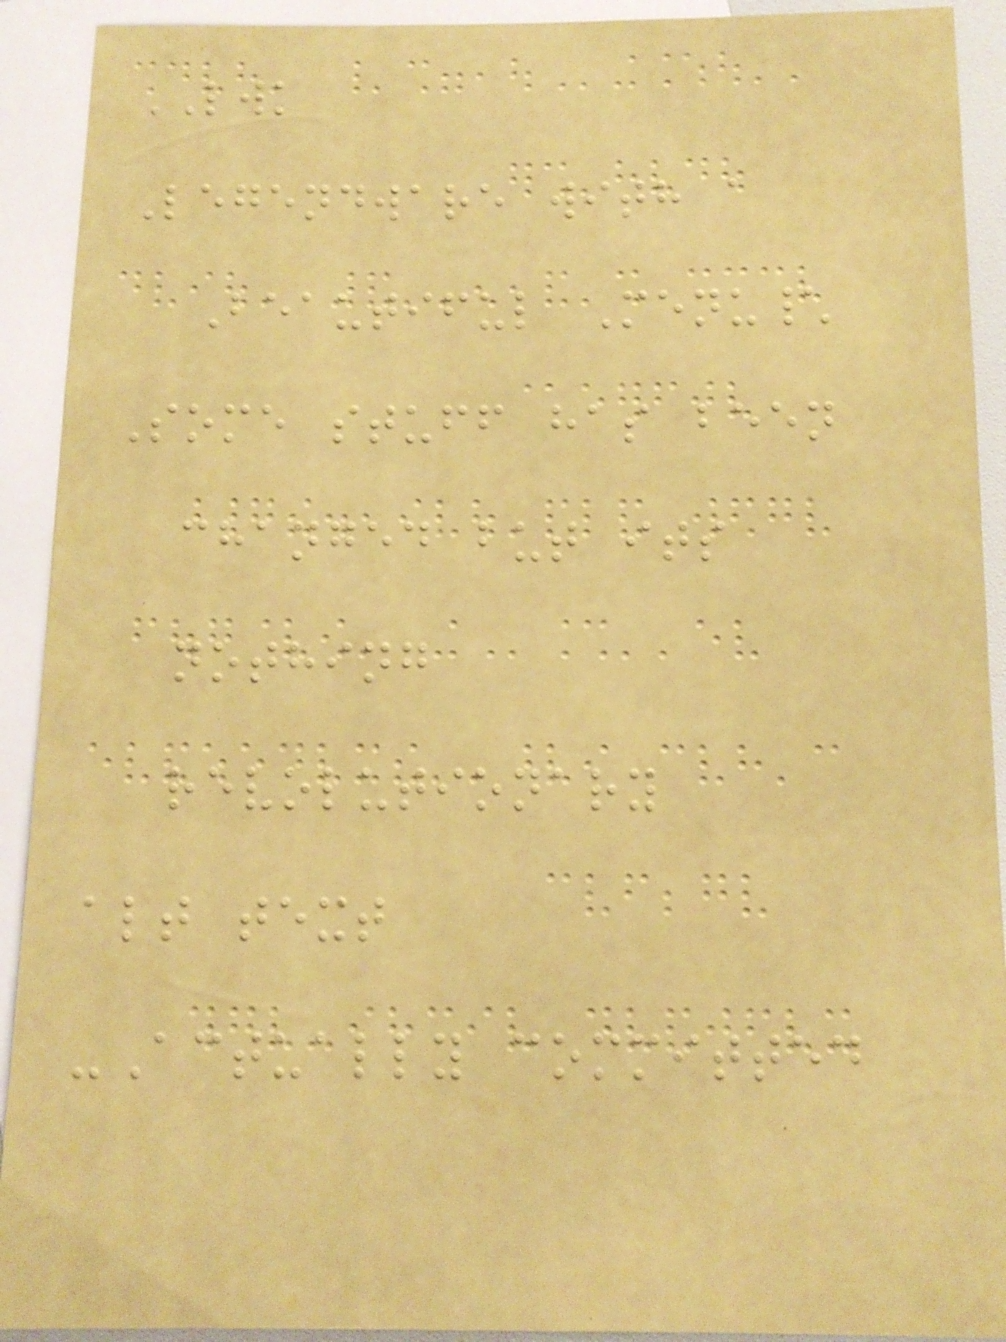LWK
Legendware with a
Beautiful Menu\
Some stuff has been
changed but its
nothing
revolutionary
alt text
-Actually committed
